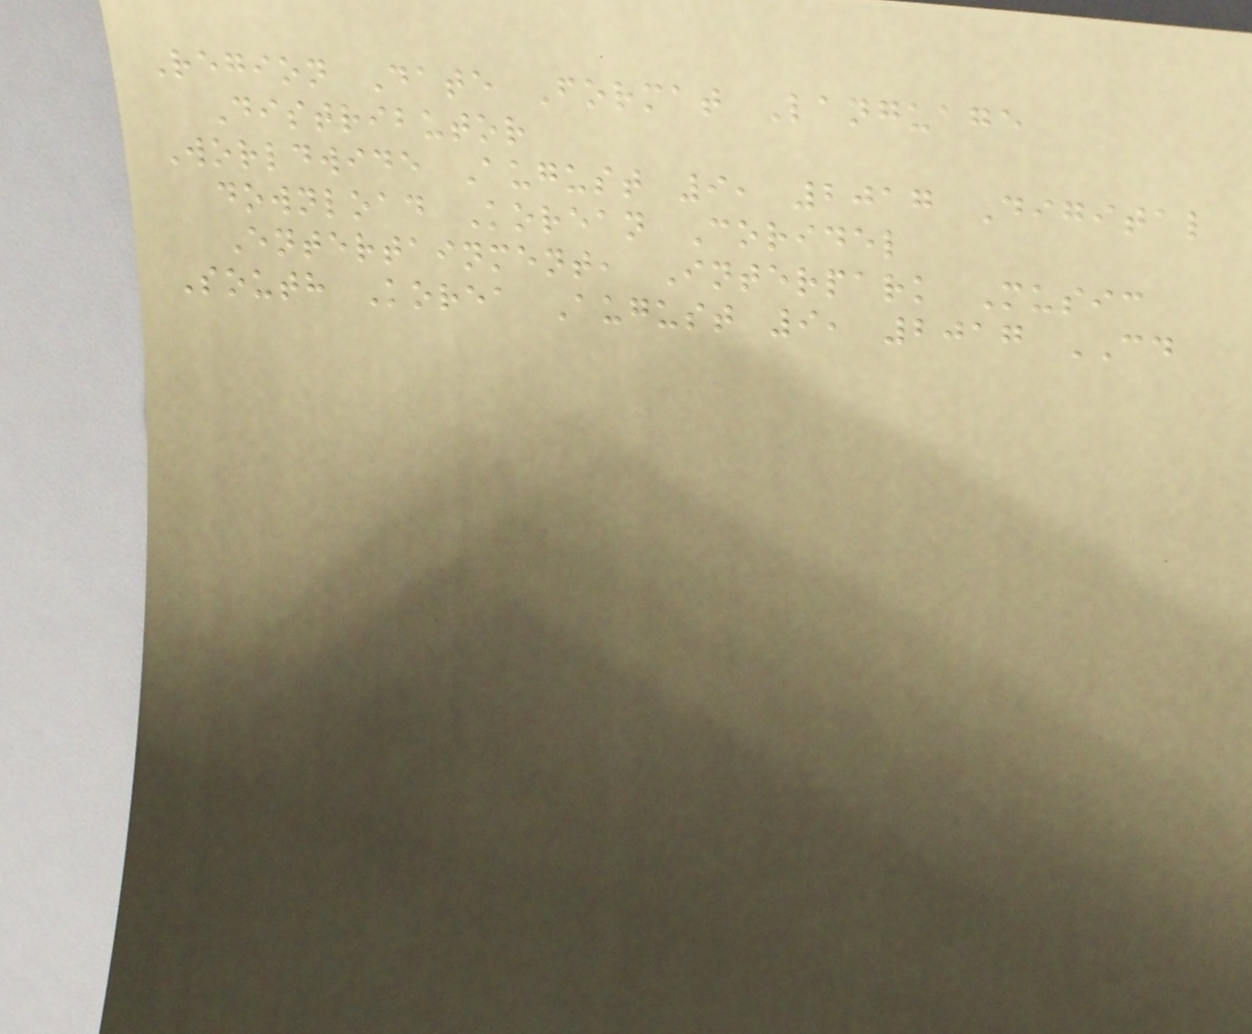Region Date Format Language
Distributor
Worldwide August 9, 2017 Digital
download Korean Coridel
Entertainment, Interpark Music
South Korea August 9, 2017 CD
